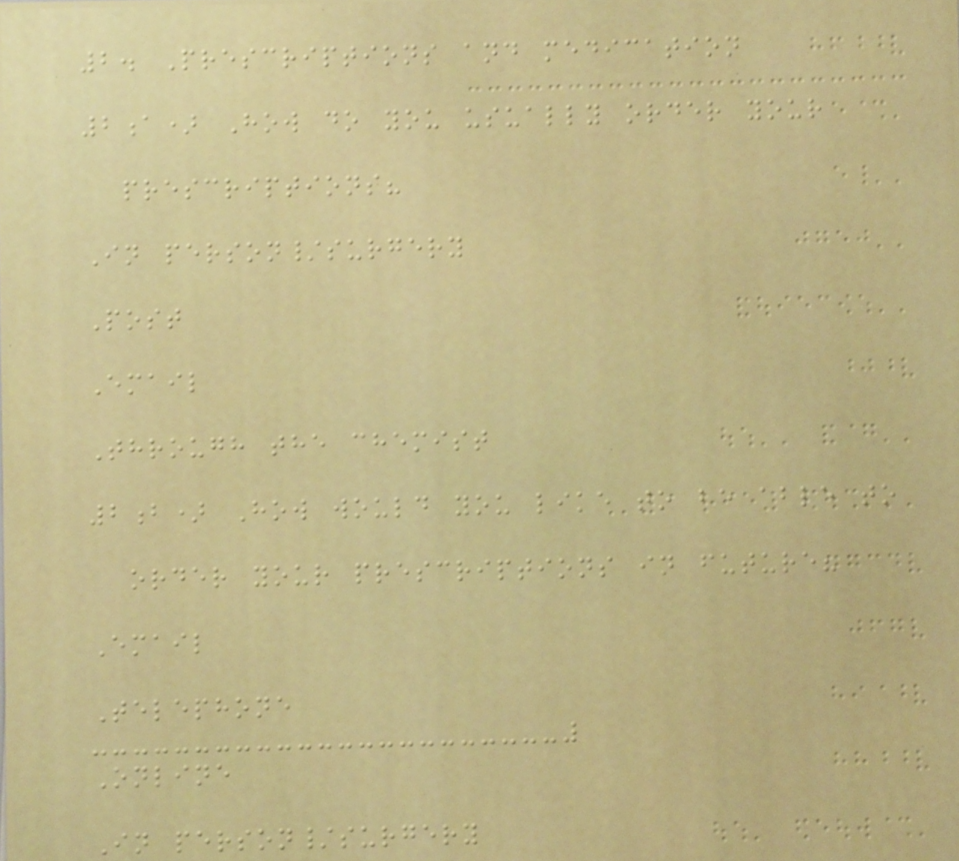2. Prescriptions and medication
2a) How do you usually order your
prescriptions?
In person/surgery
Post
Email
Through the chemist
2b) How would you like to be able to
order your prescriptions in future?
Email
Telephone
Online
In person/surgery
